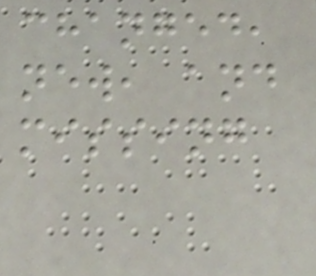changed,
new, and
missing
